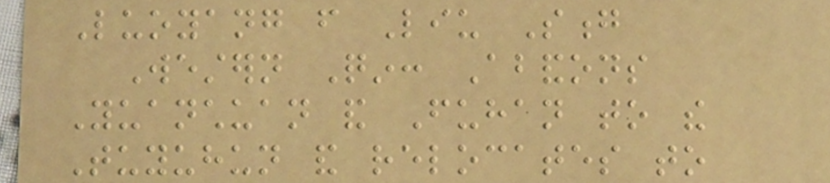Luoyang from Liu Song
Western Qin: Abandons
Yuanchuan and Fuhan to the
Tuyuhun and relocates to
